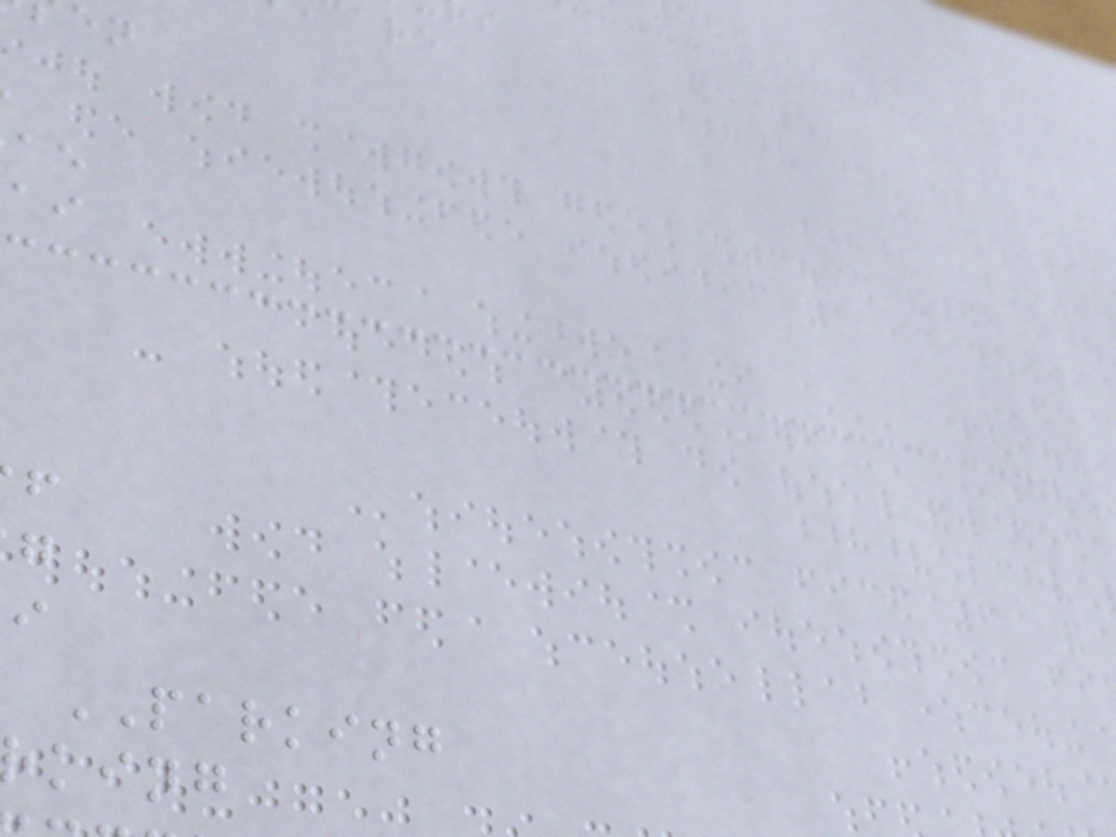PARKING
king
